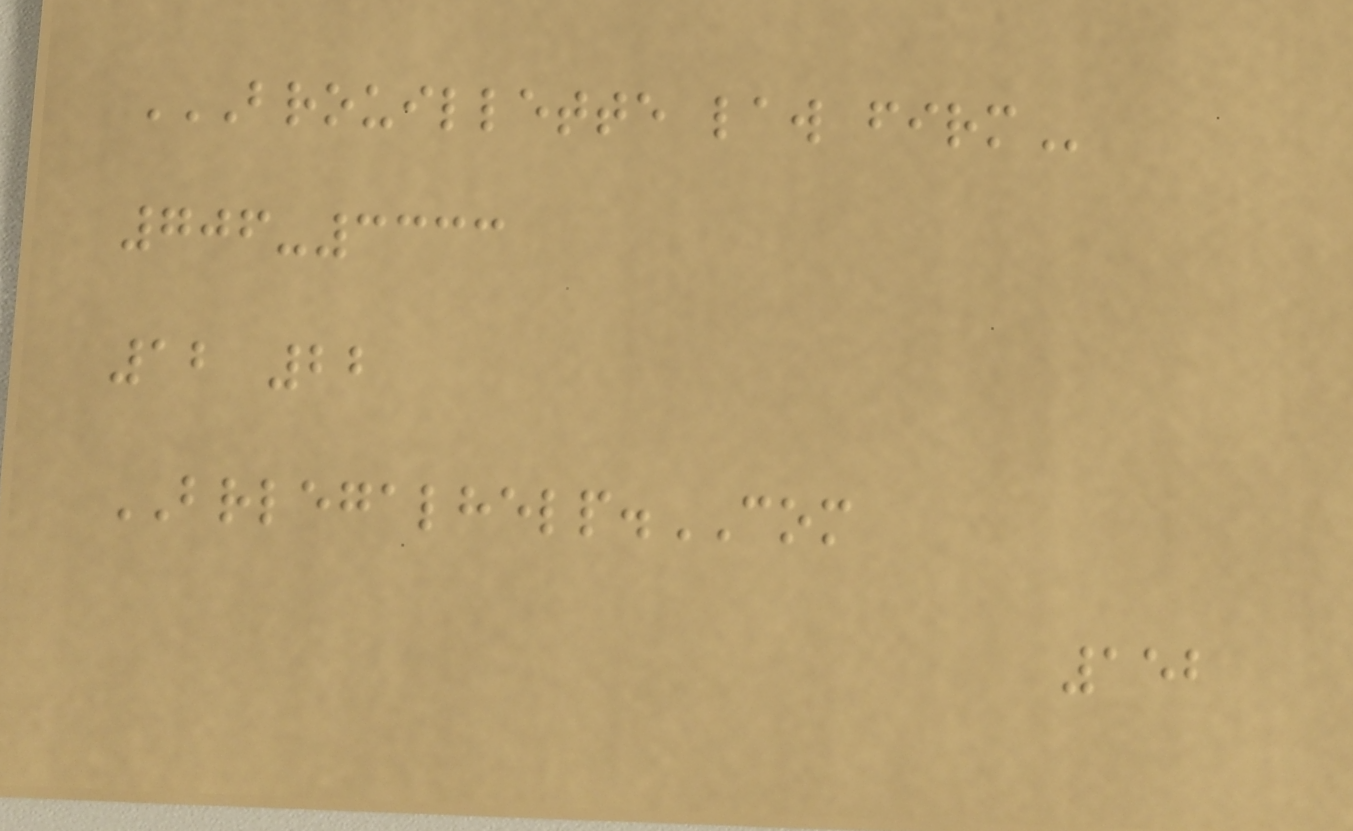BROUILLETTE LAW FIRM
706-3333
12 22
BRLEGALHELP.COM
152
